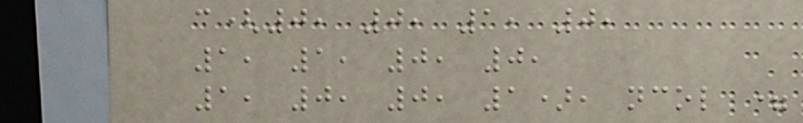c(0, 0, 1, 0,
1, 1, 0, 0,
1, 0, 0, 1), ncol =
